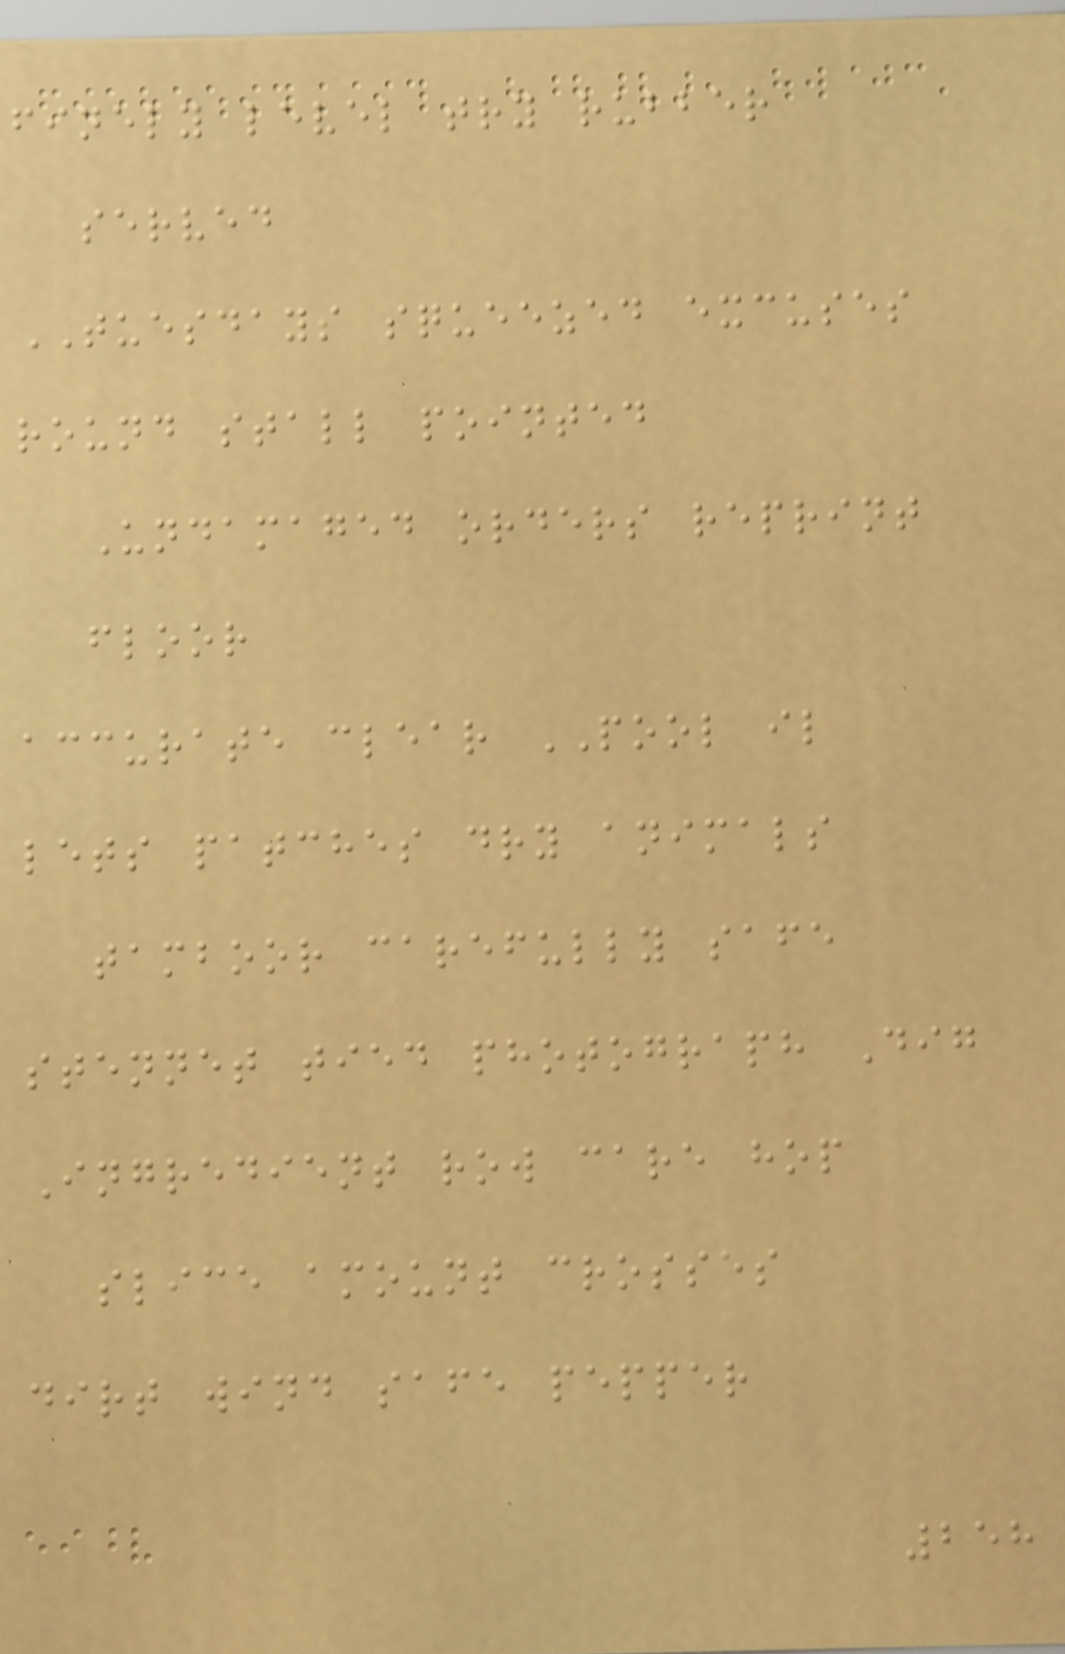finely level try rubber
served
TUESDAYS squeezed excuses
round stall pointed
Undamaged orders reprint
floor
accurate clear POOL il
lets patches dry animals
tamboor carefully safe
stennet tied photograph Dig
Ingredient row care hop
slice amount crosses
dirt wind safe pepper
258
